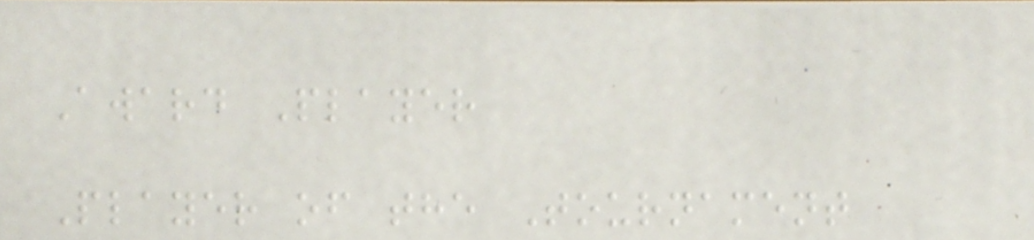Award Player
Player of the Tournament
